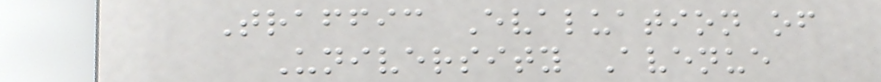Traffic Evaluation of
University Avenue
